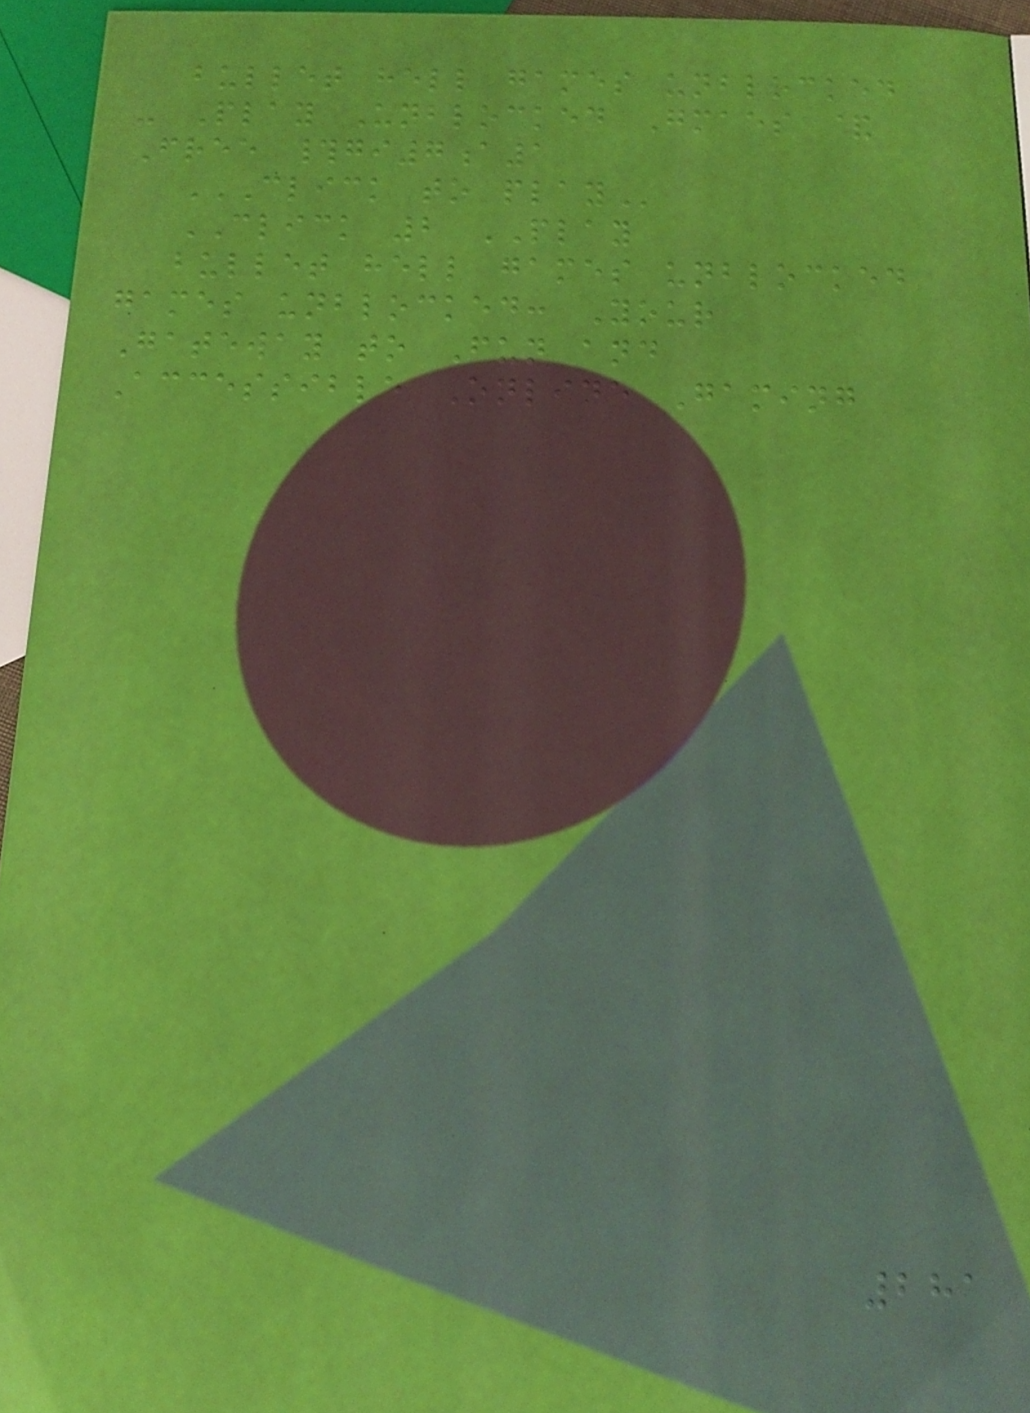bullet hell games unblocked
- Play Unblocked Gmaes &
Free #gi7a1
CLICK TO PLAY
CLICK 2 PLAY
bullet hell games unblocked
games unblocked: Your
Gateway to Fun and
Accessible Online Gaming
281
